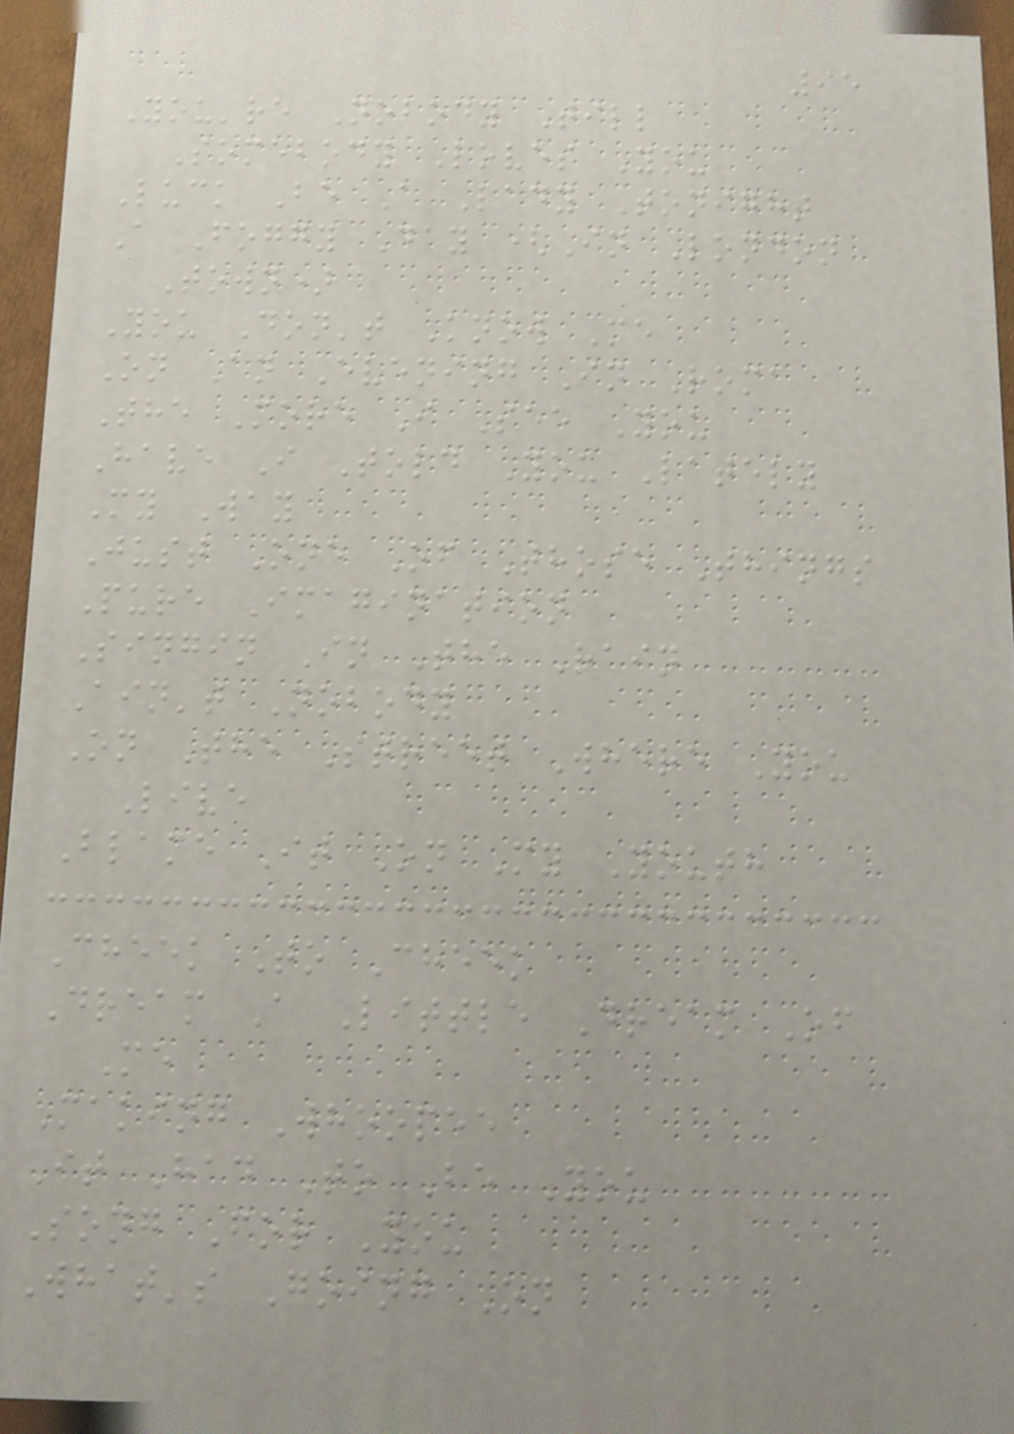95
You're Nobody Till
Somebody Loves You
Luck Be A Lady Tonight
A Foggy Day (In London
Town)
You Don't Know Me
On An Evening In Roma
The More I See You
Have I Told You Lately
My Way
Just One Of Those Things
Pure Imagination
Singin In The Rain
Ain't Nobody
On The Street Where You
Live
Blame It On My Youth
Cheek To Cheek
Dream A Little Dream Of
Me
Making Whoopee
It Had To Be You
Song For You
What's Going On
